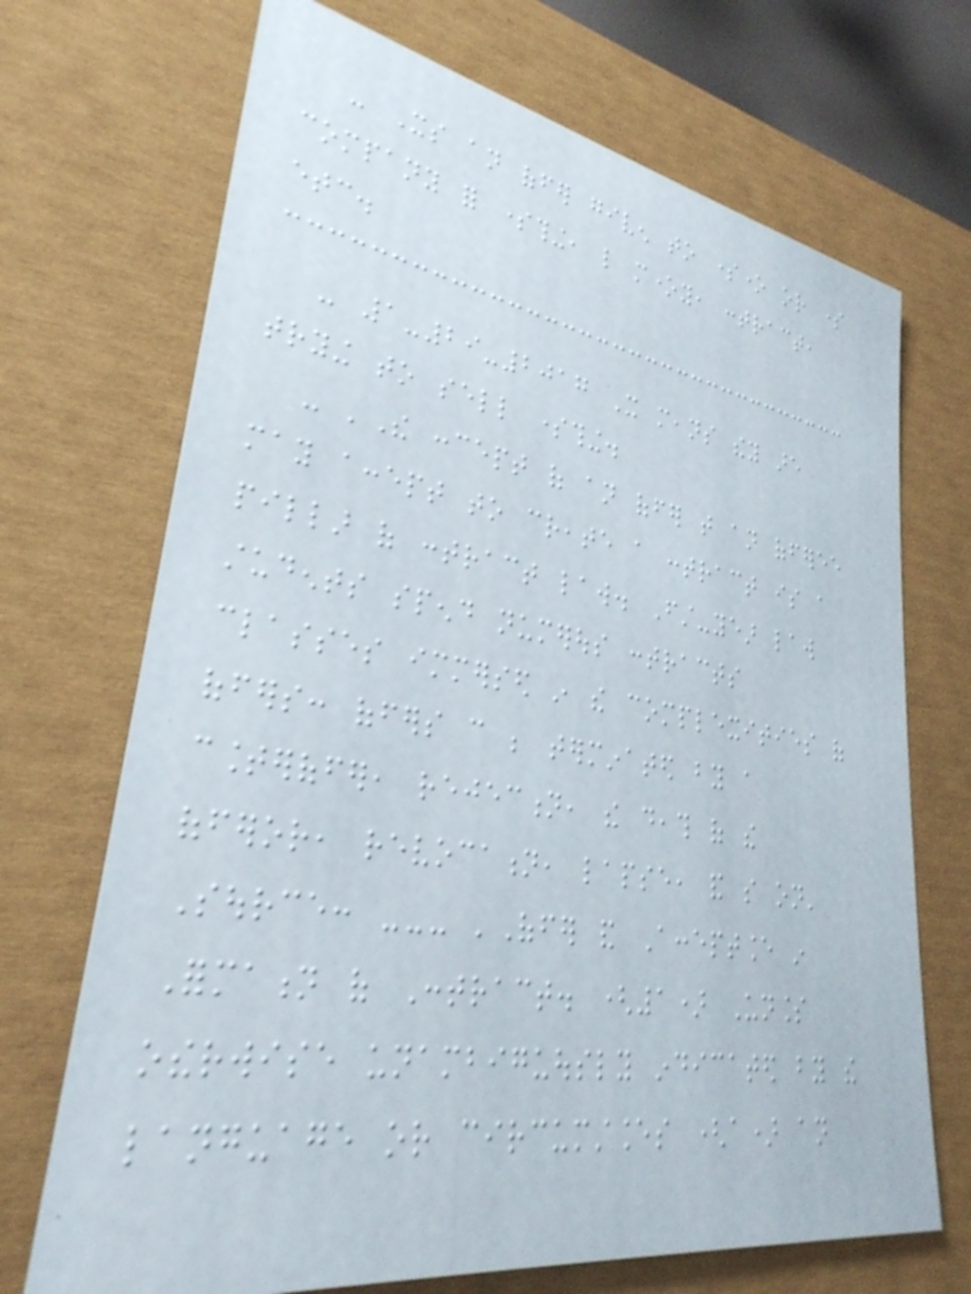- Its an offer given to someone or some
company for something, like money, contract,
etc.
- 1-29-2017 It means they are
trying to sell something.
- 'The concept of an offer that an offeree
may accept to create a contract is a
pillar of contract law. First-year law
students spend numerous contracts
classes immersed in the complexities of
offers: offers can be terminated by a
counteroffer, rejection, the death of the
offeror, revocation, lapse, and so on'
Source: --- 'Offer and Acceptance in
Formation of Contract. (1) Unless
otherwise unambiguously indicated by the
language or circumstances (a) an
